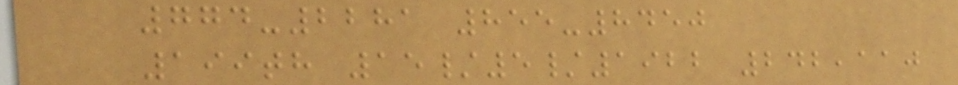774-2281 855-8450
199th 15/5/1922 242,110
